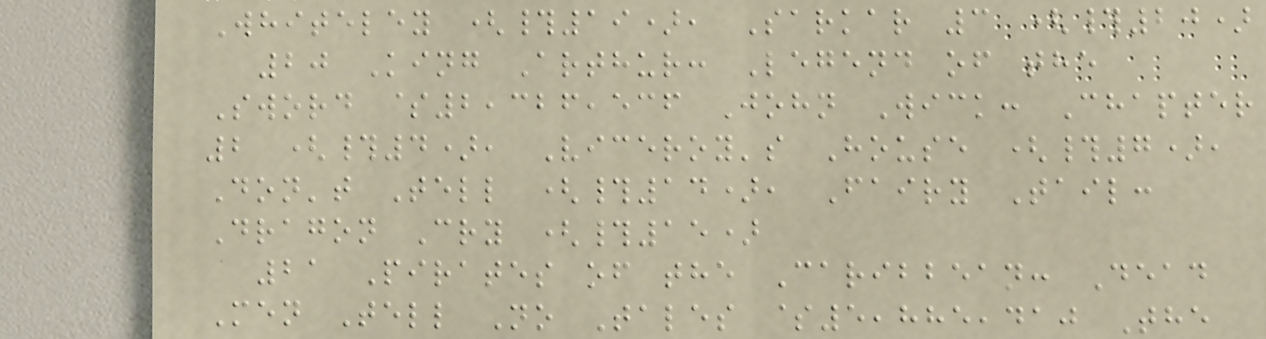Whiteley (#19), Sarkar 3 (#20)
20 King Arthur: Legend of the
Sword $2,326,536 John Wick: Chapter
2 (#4), Viceroy's House (#7),
Don't Tell (#14), Fairy Tail:
Dragon Cry (#15)
21 Pirates of the Caribbean: Dead
Men Tell No Tales $5,885,410 The
